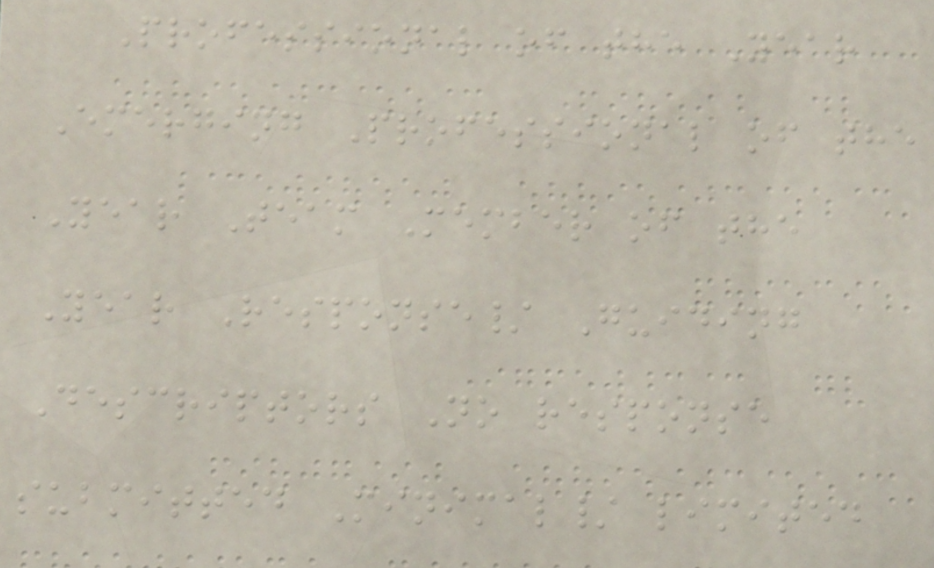Professional of the Year
Emerging Professional of the
Year Team Member of the
Year Response/ Guiding
Descriptors No response
submitted Minimal/ limited
